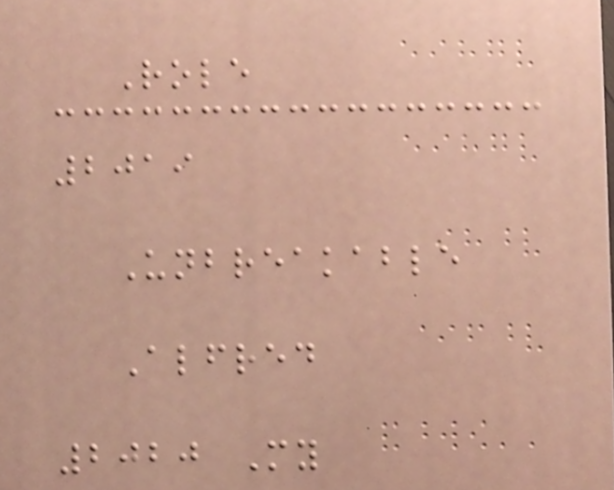Role
2019
Unbreakable
Alfred
2020 My
